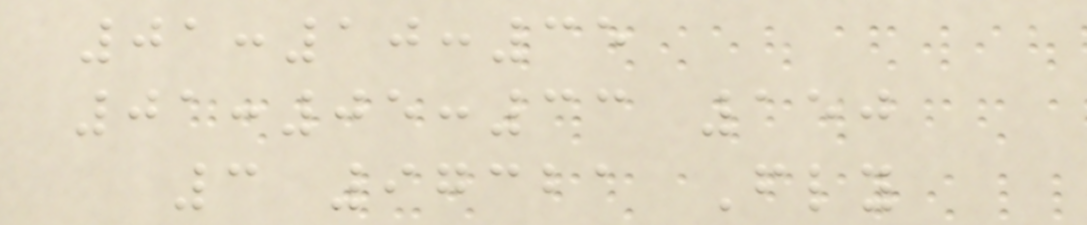01:10:35
01:05:33 150
3 97321 Fly
